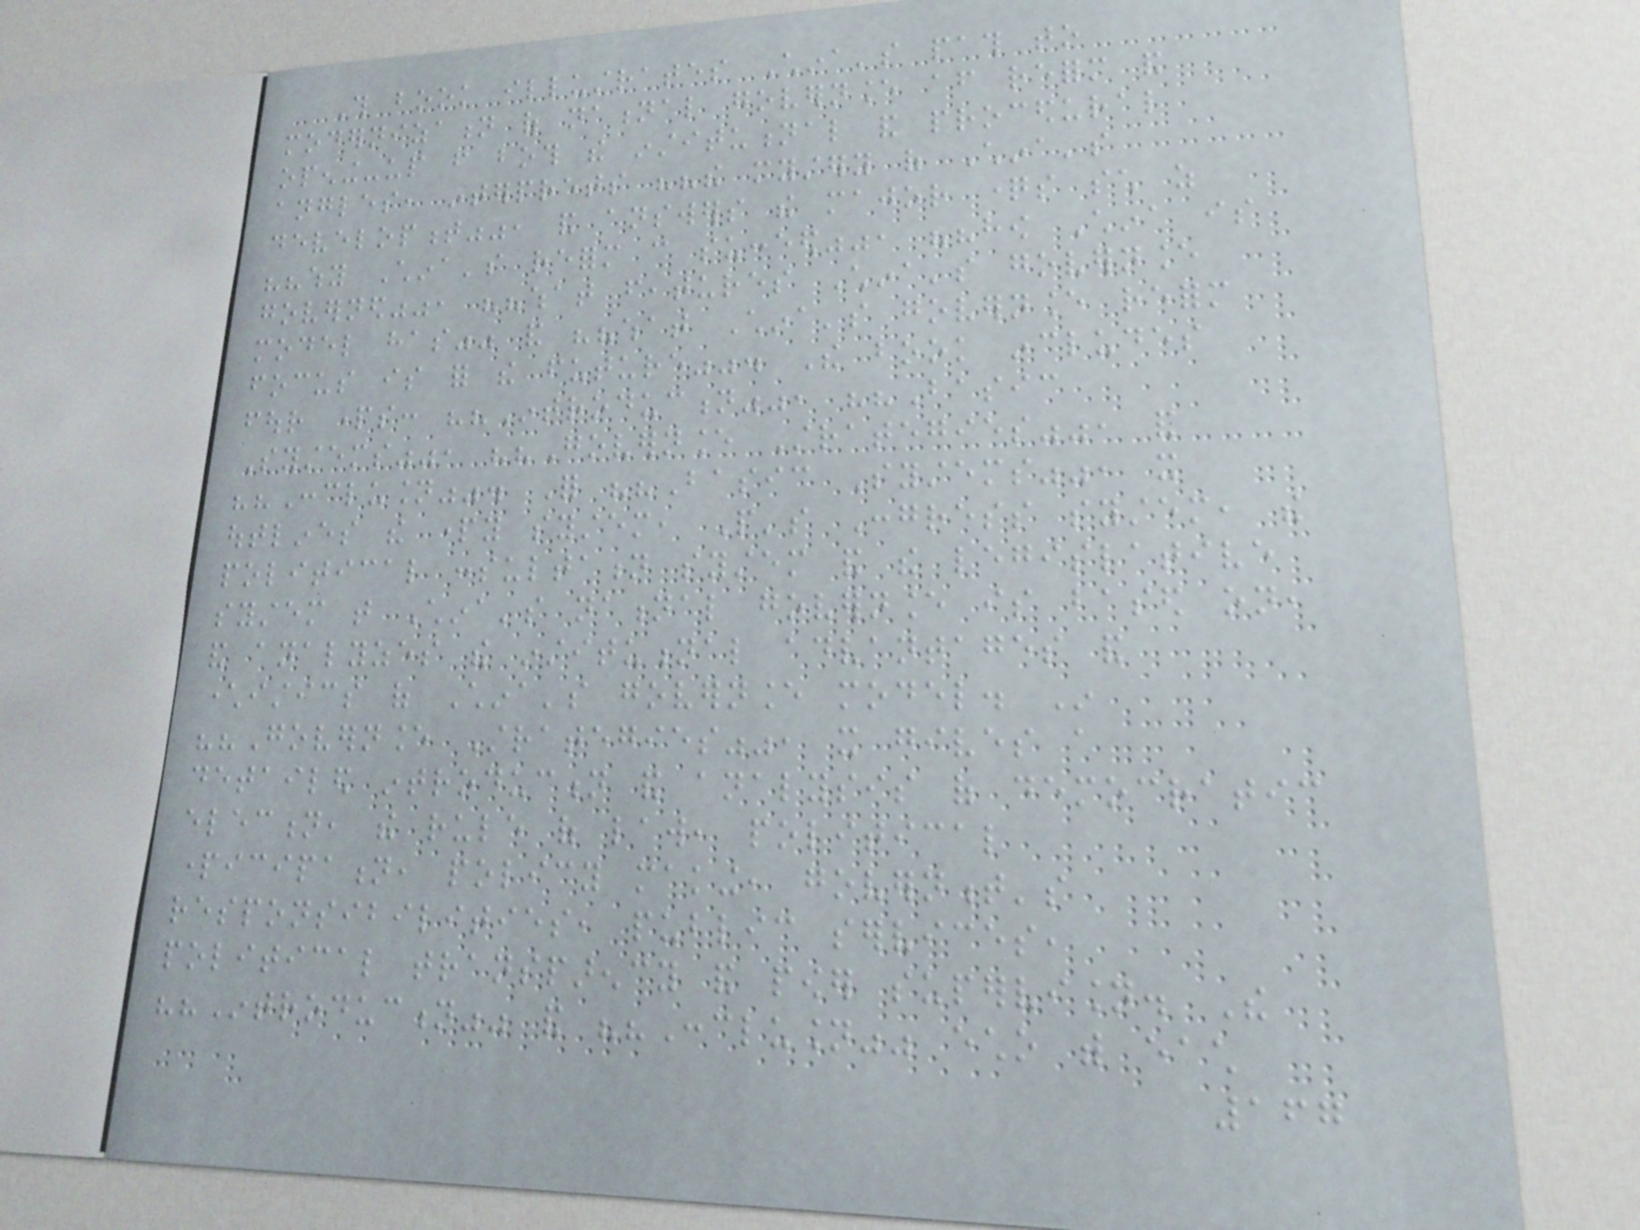This book illustrates China's path to
modernization of national governance after reform and
opening-up from both the institutional and procedural
angles, interprets ""the mystery of China's
development"", and answers the major questions such as
""why China's reform can succeed"", ""how China is
governed"", ""what features China's governance
model has"" and ""what China's governance reform
focus is for the future"". The book includes
four parts: ""Introduction"", ""Basic
Systems"", ""Governance Strategies"", and
""Conclusion"". For ""Basic Systems"", it
outlines the party system, People's Congress system, the
political consultation system and the legislative
system that China's national governance is based on,
and analyzes the institutional advantages and
characteristics of China's governance model. In
""Governance Strategies"", it gives a
detailed introduction and analysis of democratic
election, the rule of law, political
participation, policy making, government's
responsibilities, public services,
political transparency and power supervision. The
""Introduction"" and ""Conclusion"" echo with each
167
